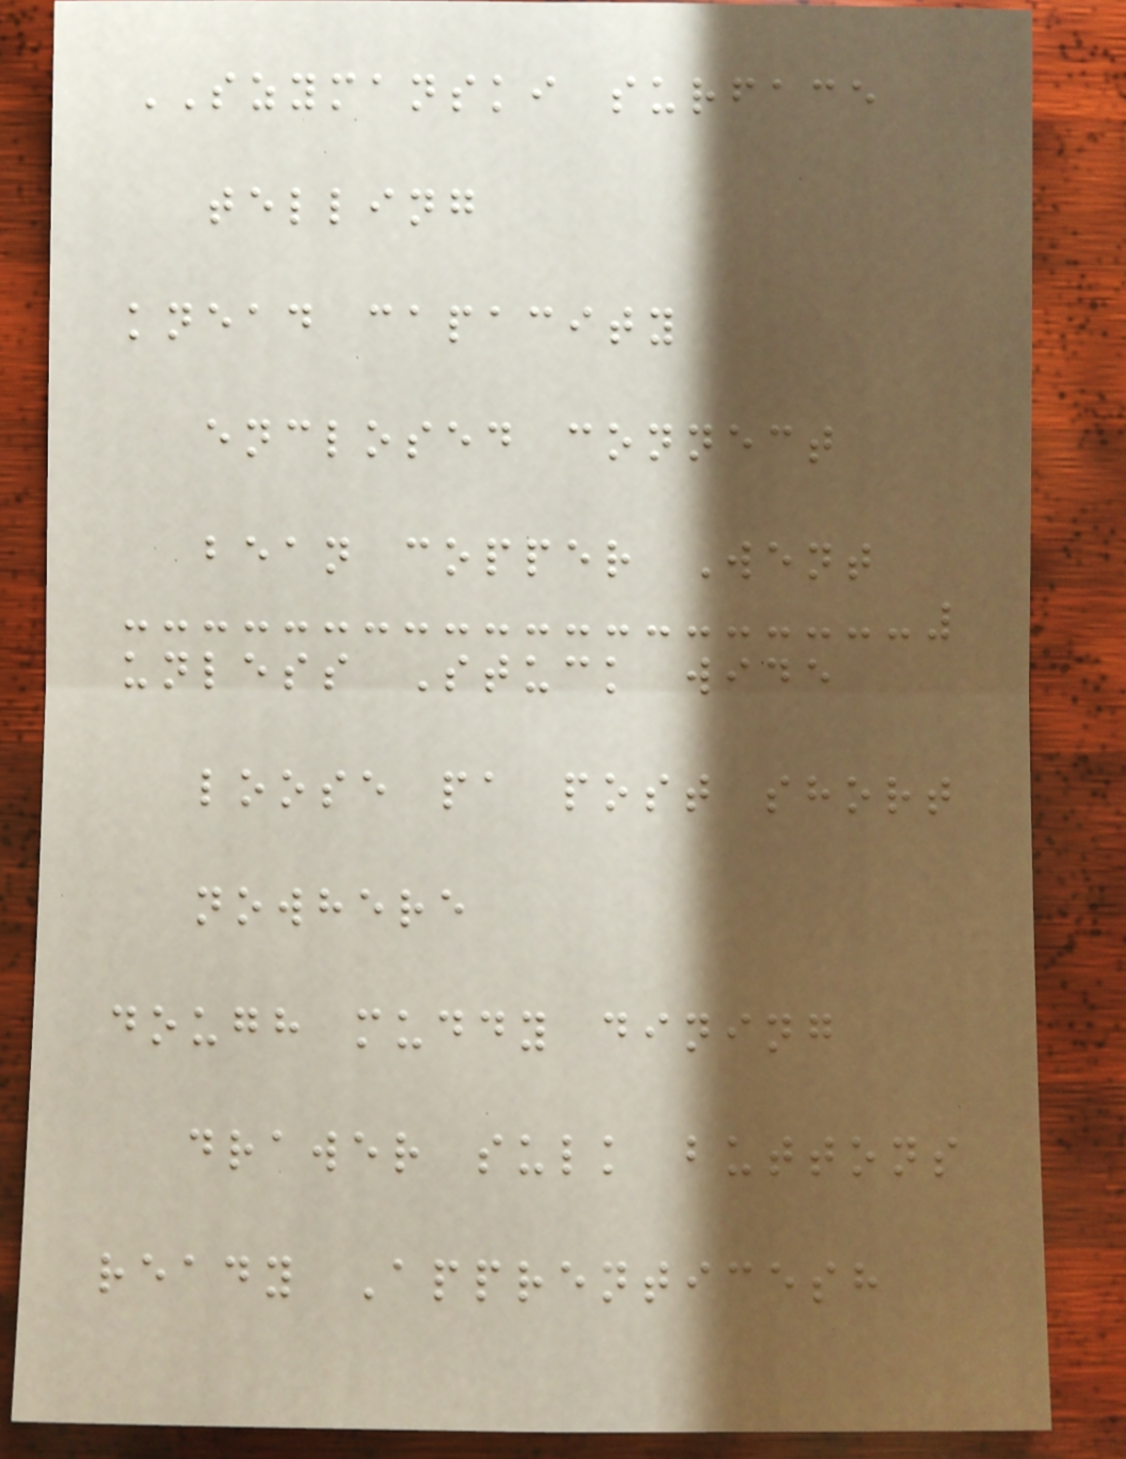SZYMANSKI surface
telling
knead capacity
enclosed connect
bean copper Went
unless Stuck wide
loose pa post short
nowhere
dough muddy dining
drawer sulk buttons
ready Apprenticesh
